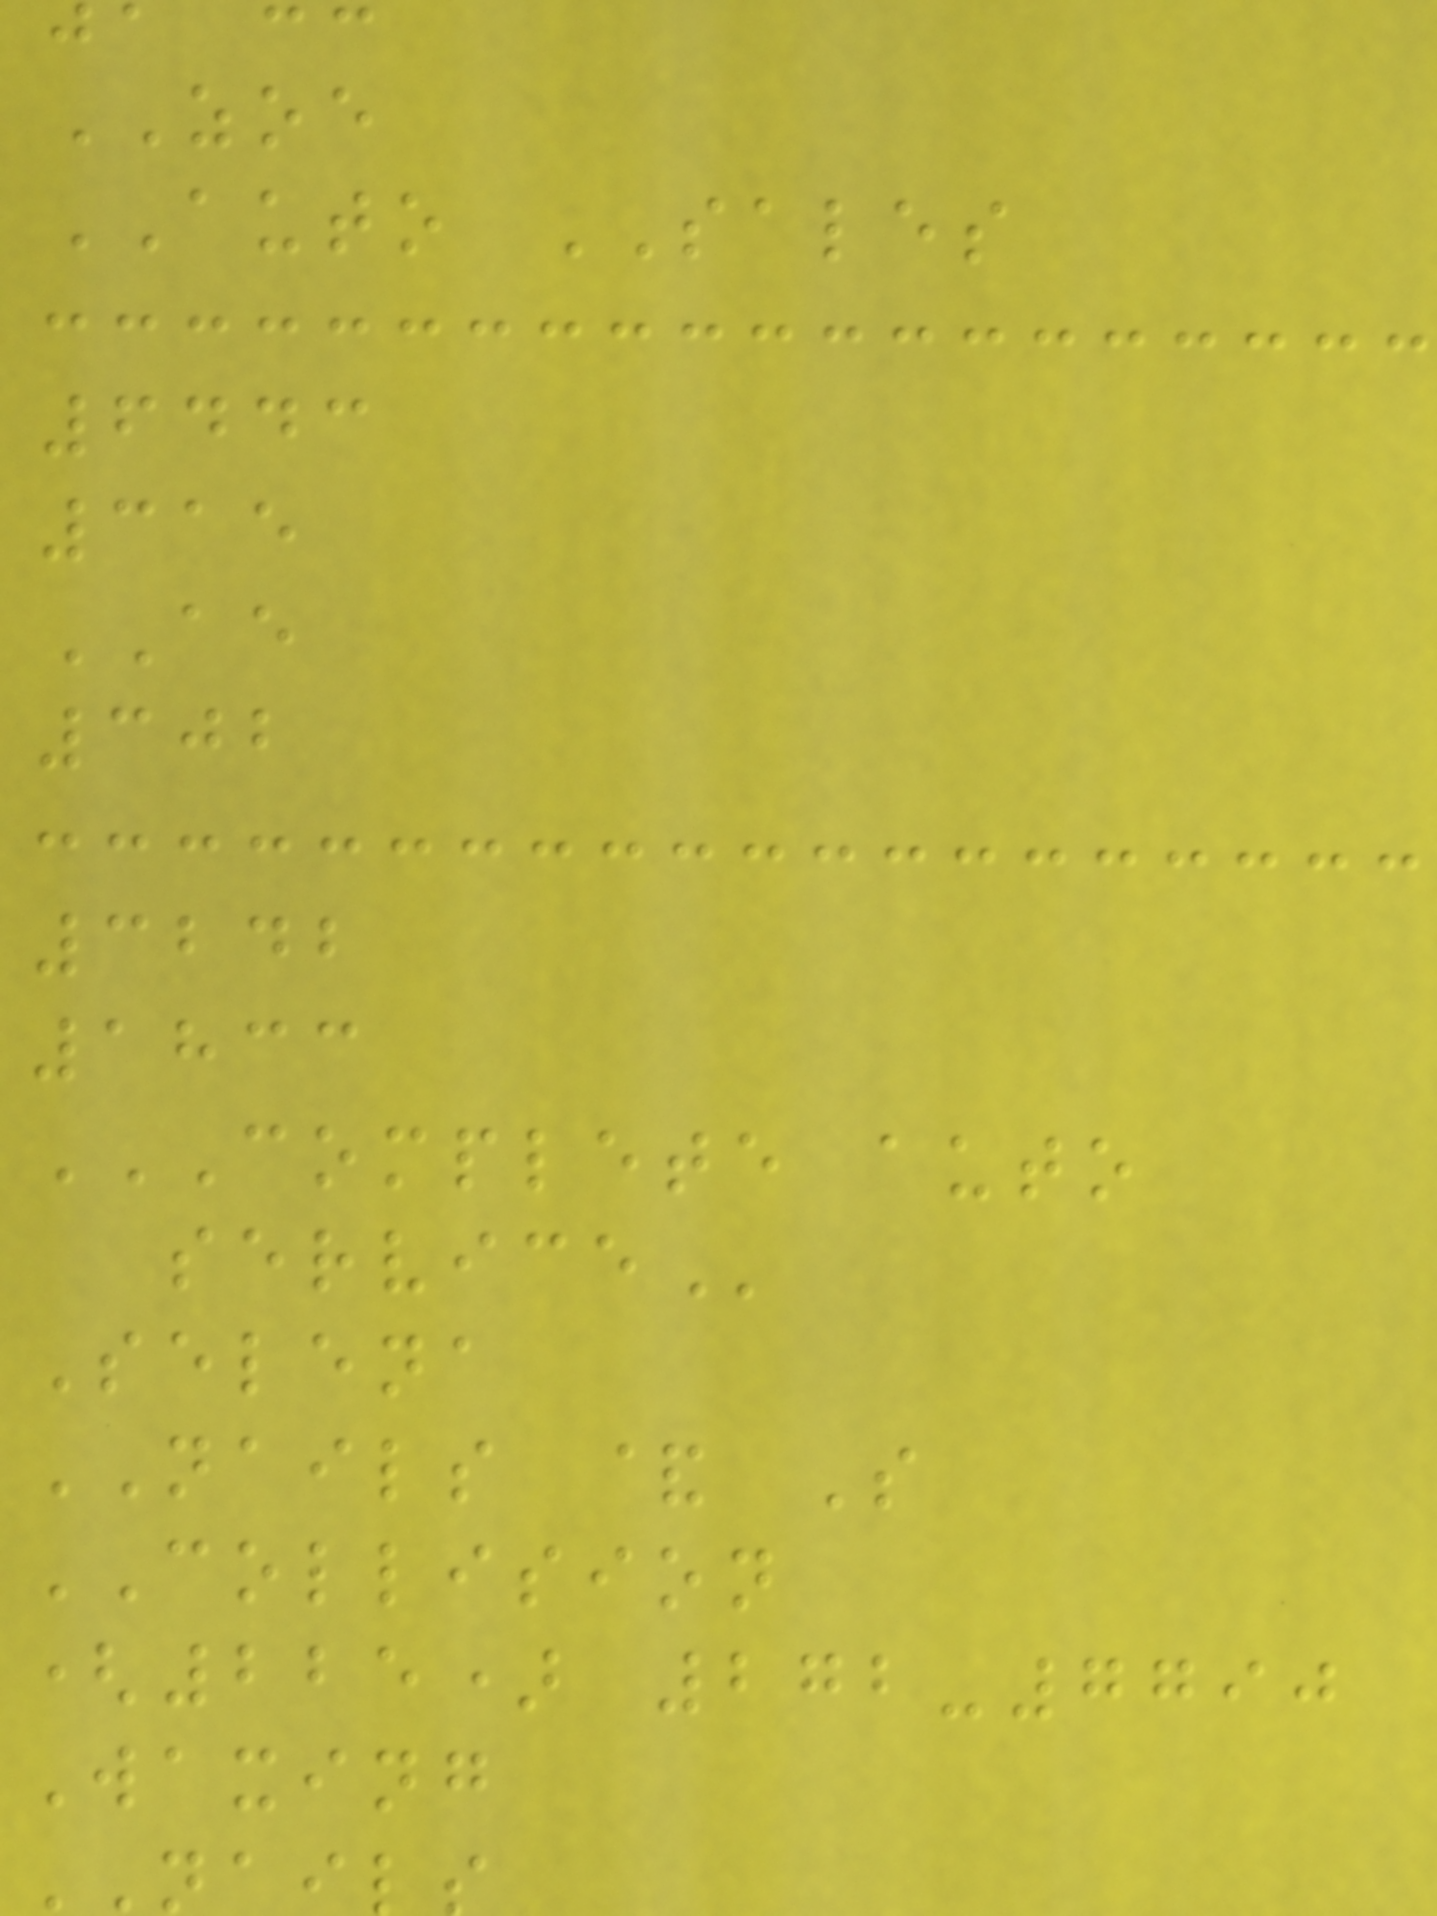ZOE
AUTO SALES
6443
315
AE
302
3242
1833
COMPLETE AUTO
Selena
NAILS & S
COLLISION
(225) 272-7790
Waxing
